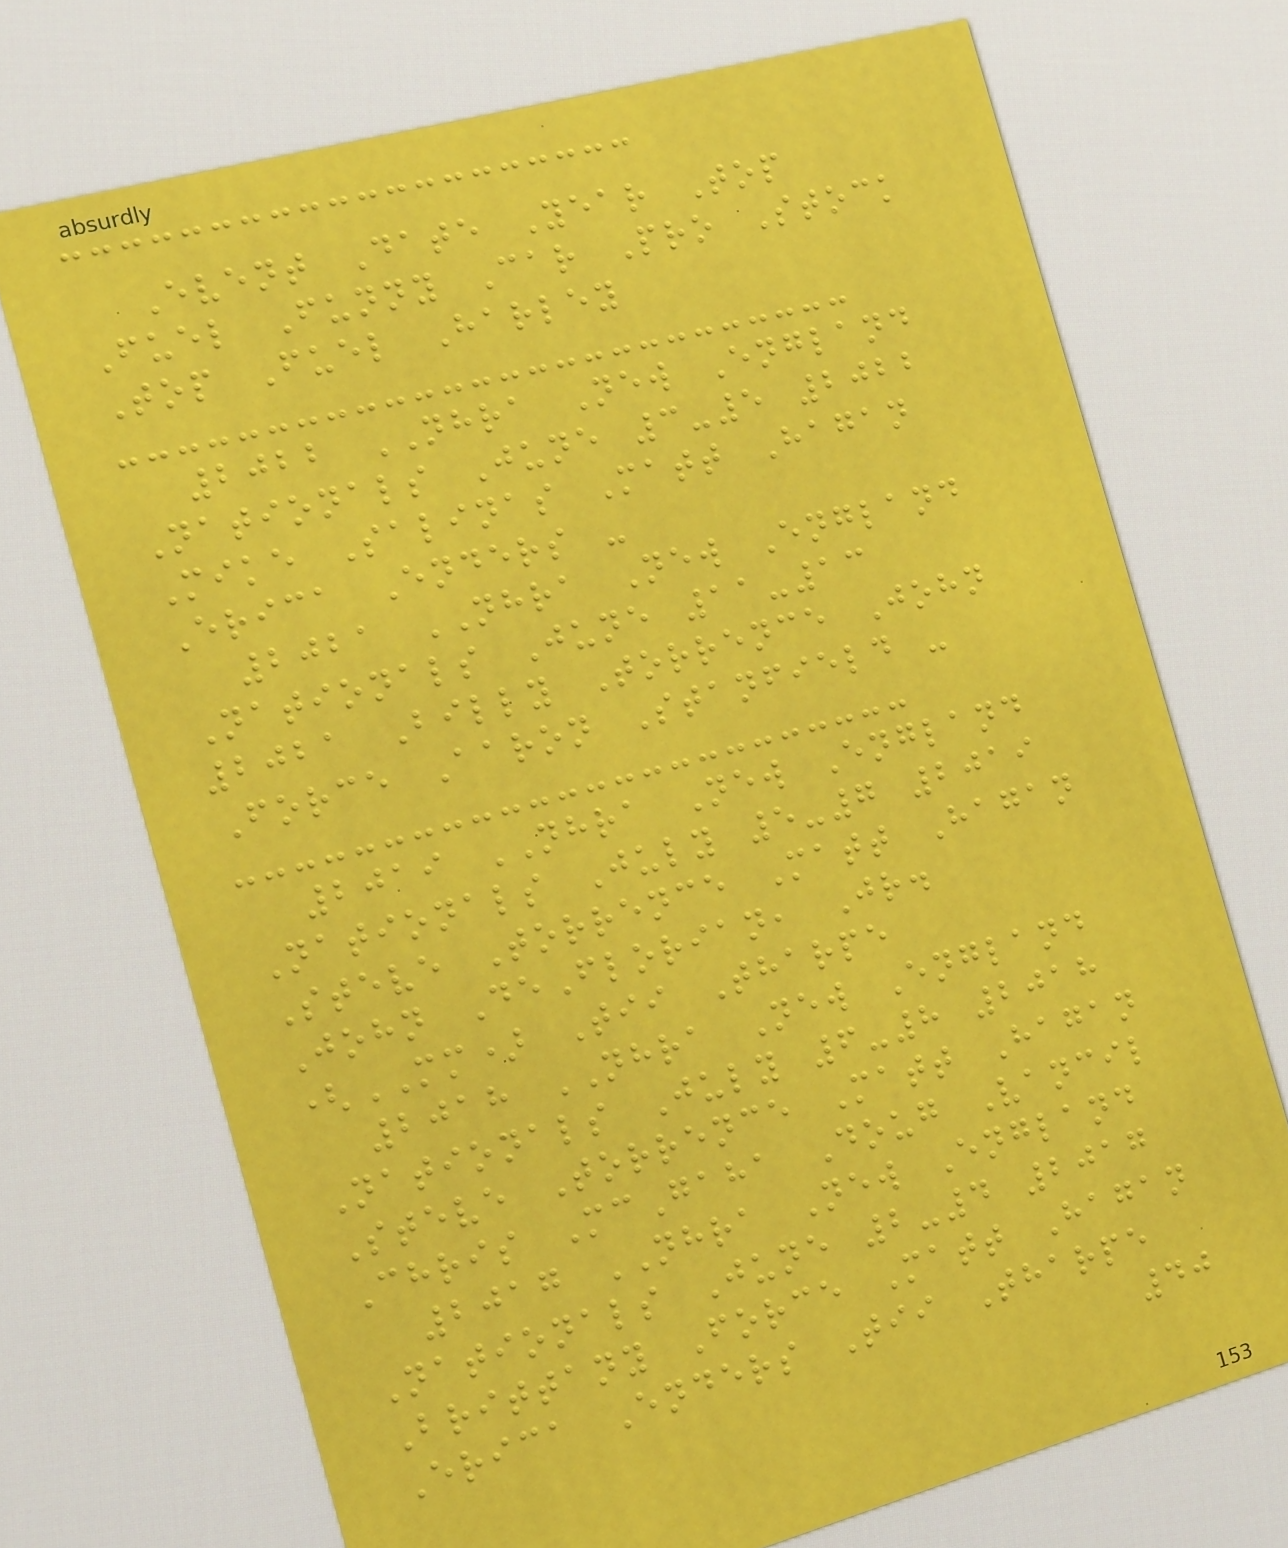Event Date Year Top
Fuel Funny Car Pro Stock
Top Fuel Harley
2022 NHRA New England
Nationals June 3-5 2022
Mike Salinas Matt Hagan
Erica Enders -
2021 NHRA New England
Nationals June 11-13
2021 Billy Torrence John
Force Aaron Stanfield -
2019 NHRA New England
Nationals July 5-7 2019
Steve Torrence Matt Hagan
John DeFlorian, Jr.
(MM) Tii Tharpe
2018 NHRA New England
Nationals July 6-8 2018
Steve Torrence Matt Hagan
Chris McGaha Doug Vancil
2017 NHRA New England
Nationals June 2-4 2017
Brittany Force Matt Hagan
Erica Enders Tii Tharpe
40
